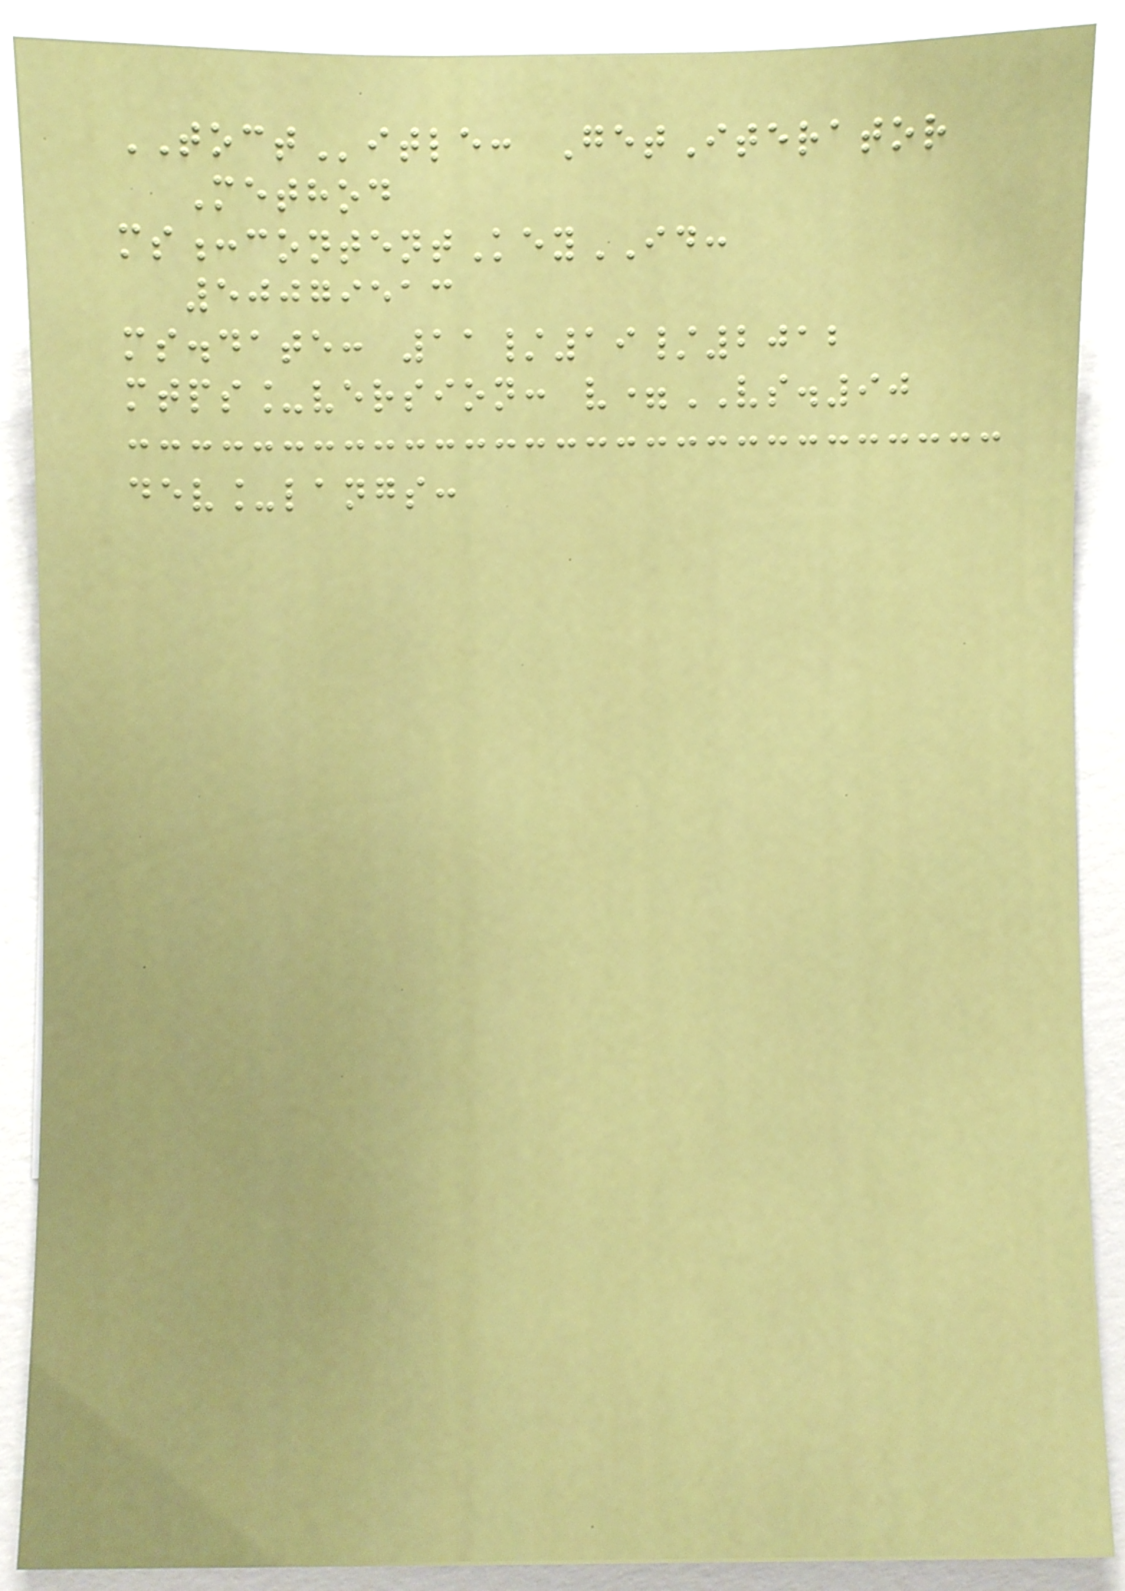TOCTitle: GetIterator
Method
ms:contentKeyID:
50079513
ms.date: 11/19/2012
mtps_version: v=VS.90
dev_langs:
